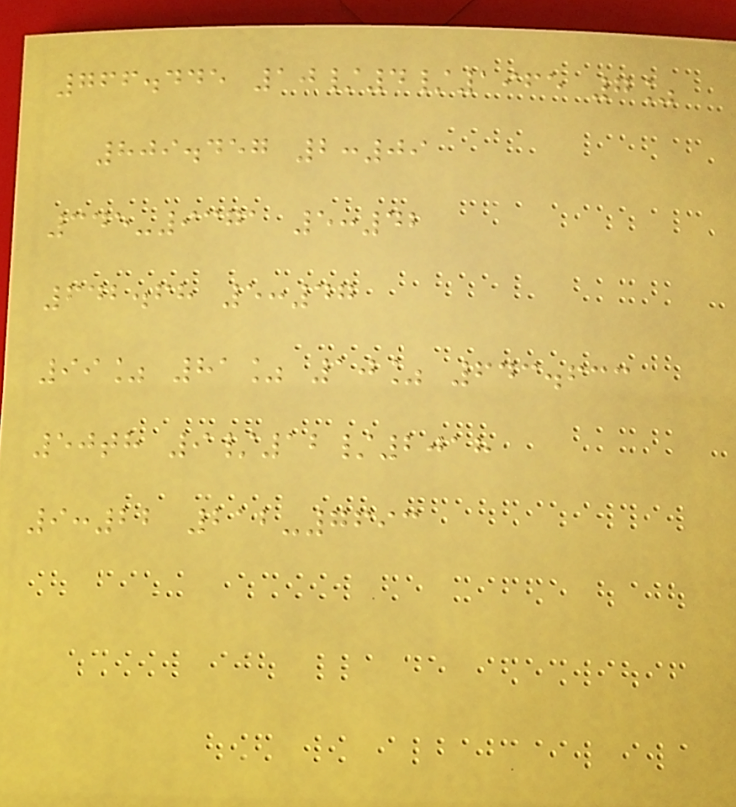766.445 10/4/1965 7%
809.457 2:09
345-9371 5:42
642.68 5:47
99% 81% 10% 643.633
50th 9/12/2018
9:22 212-7693
